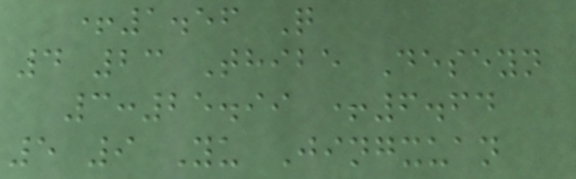+1.56 Q
4 23 Thibe Deseyn
3:25.99 +6.64
5 9 Yu Jingxuan
